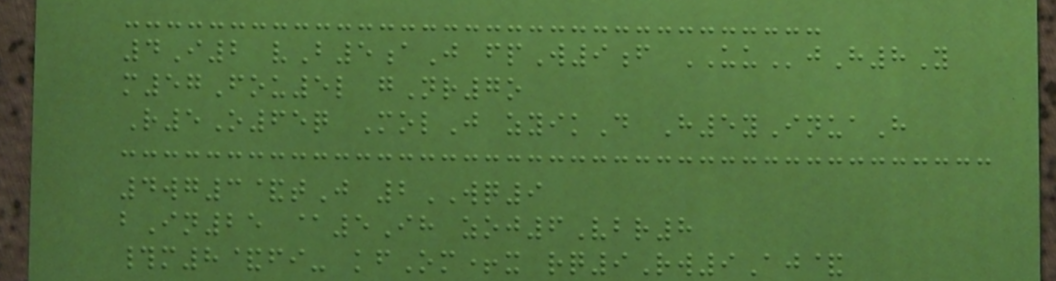4I2 vB5aJ fpW9f UUjH8Y
m57Fou5l gNr7o
R5O65q MolJ zyikD H5yInuaH
4wg3&tJ 2WQ9
bIn25 @5Ih zoj6Vbr8
#m8&fi- kfOm+x rq9Rw9Aj&
